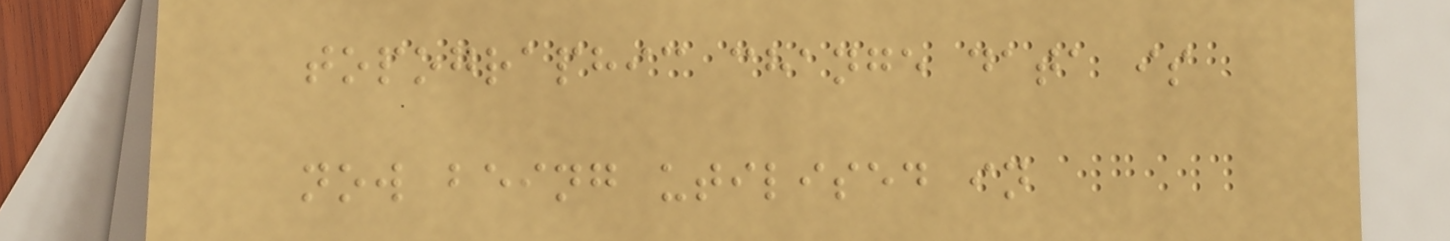topographic change data is
now being utilised in
